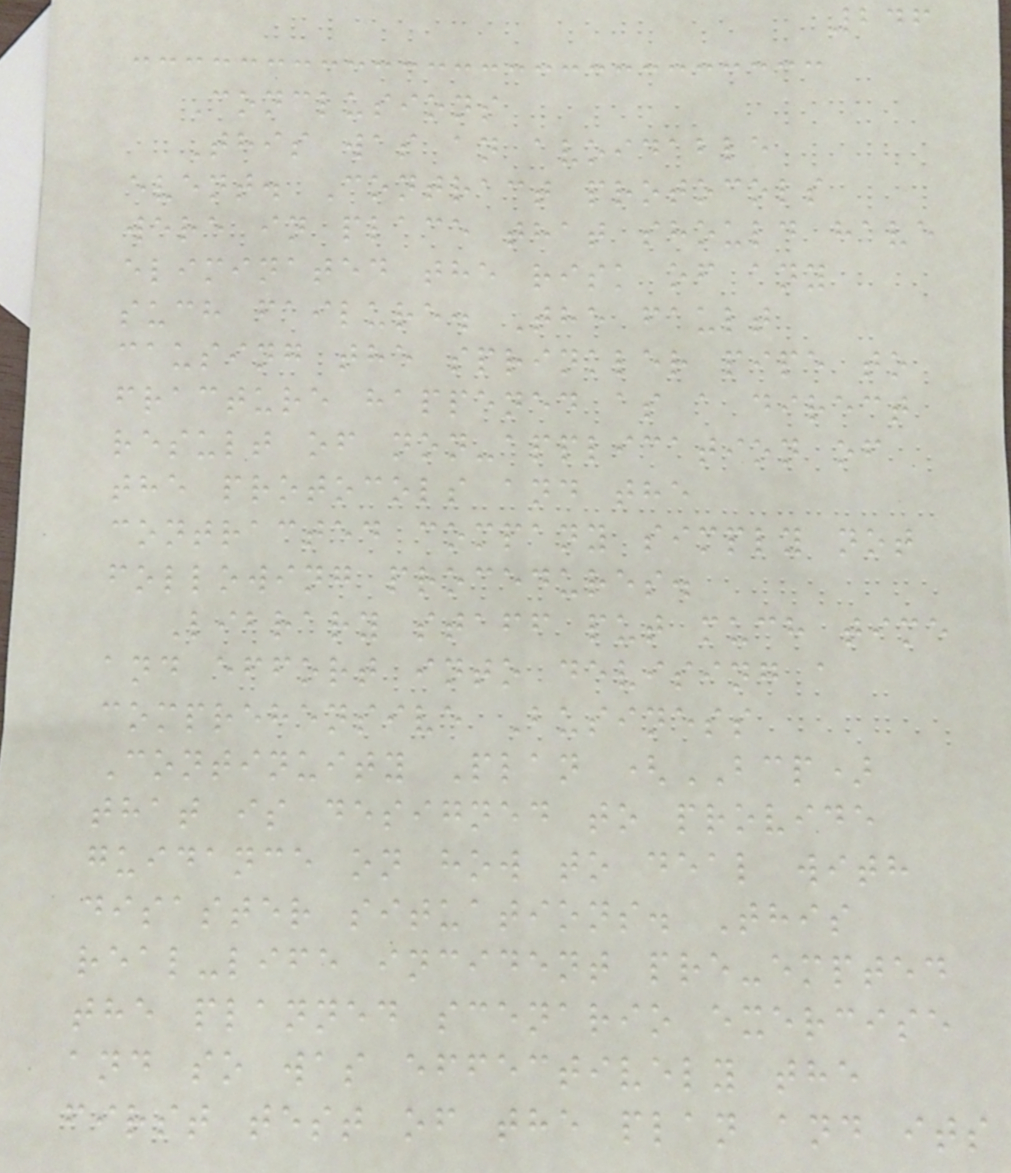246
Conclusions
This was an avoidable
event. Contract protocols
were in place that should have
eliminated the risk of any
such failure. The fault
causing the sprinkler pipe to
fracture happened as a direct
result of non-application of
the protocols and the
contracted company simply not
following procedures.
Library staff put much time
and effort into devising a
comprehensive Business
Continuity Plan (BCP)
that is designed to provide
guidance on how to deal with
disaster situations. This
real-life incident pre-empted
the planned scenario exercise
and so was effectively the
first test of the plan and its
